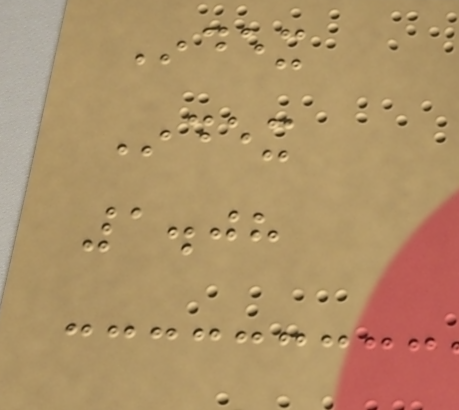Index
Index
1.08
